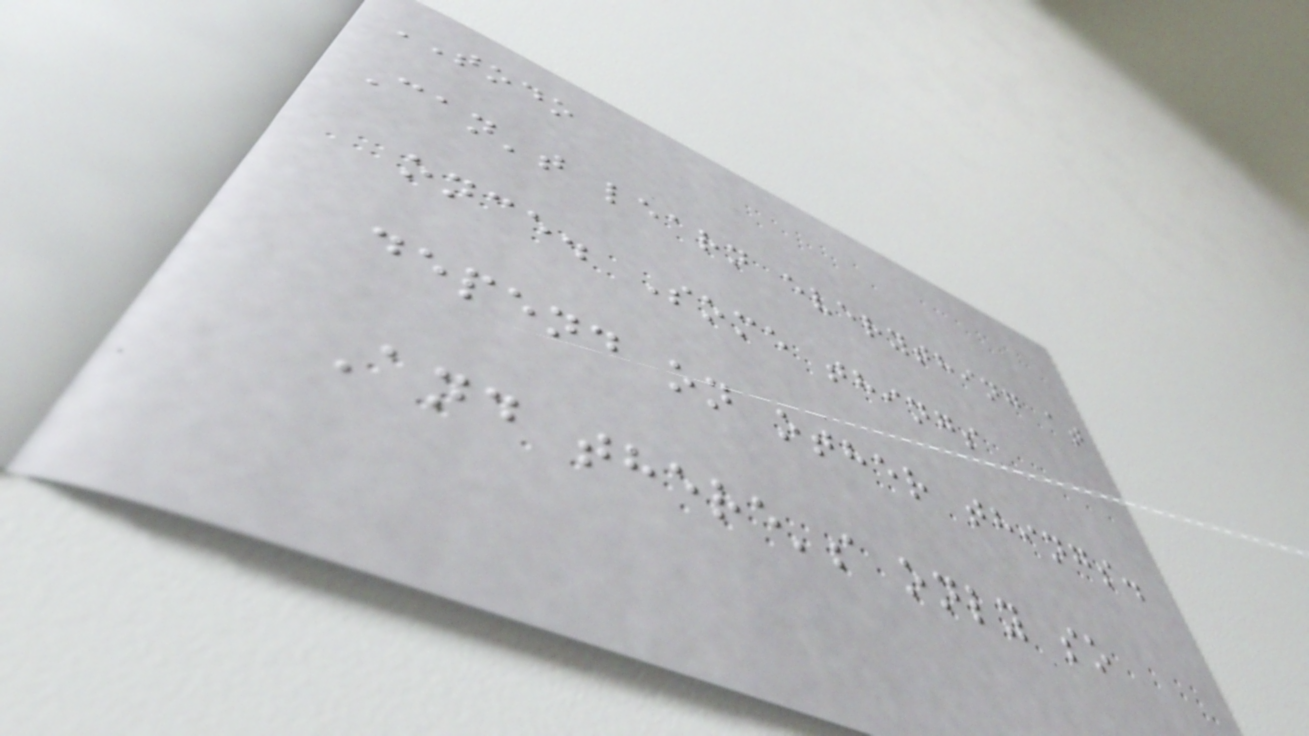TODO
Can't learn everything at
once. Some things
depend on other things.
And there's only so
